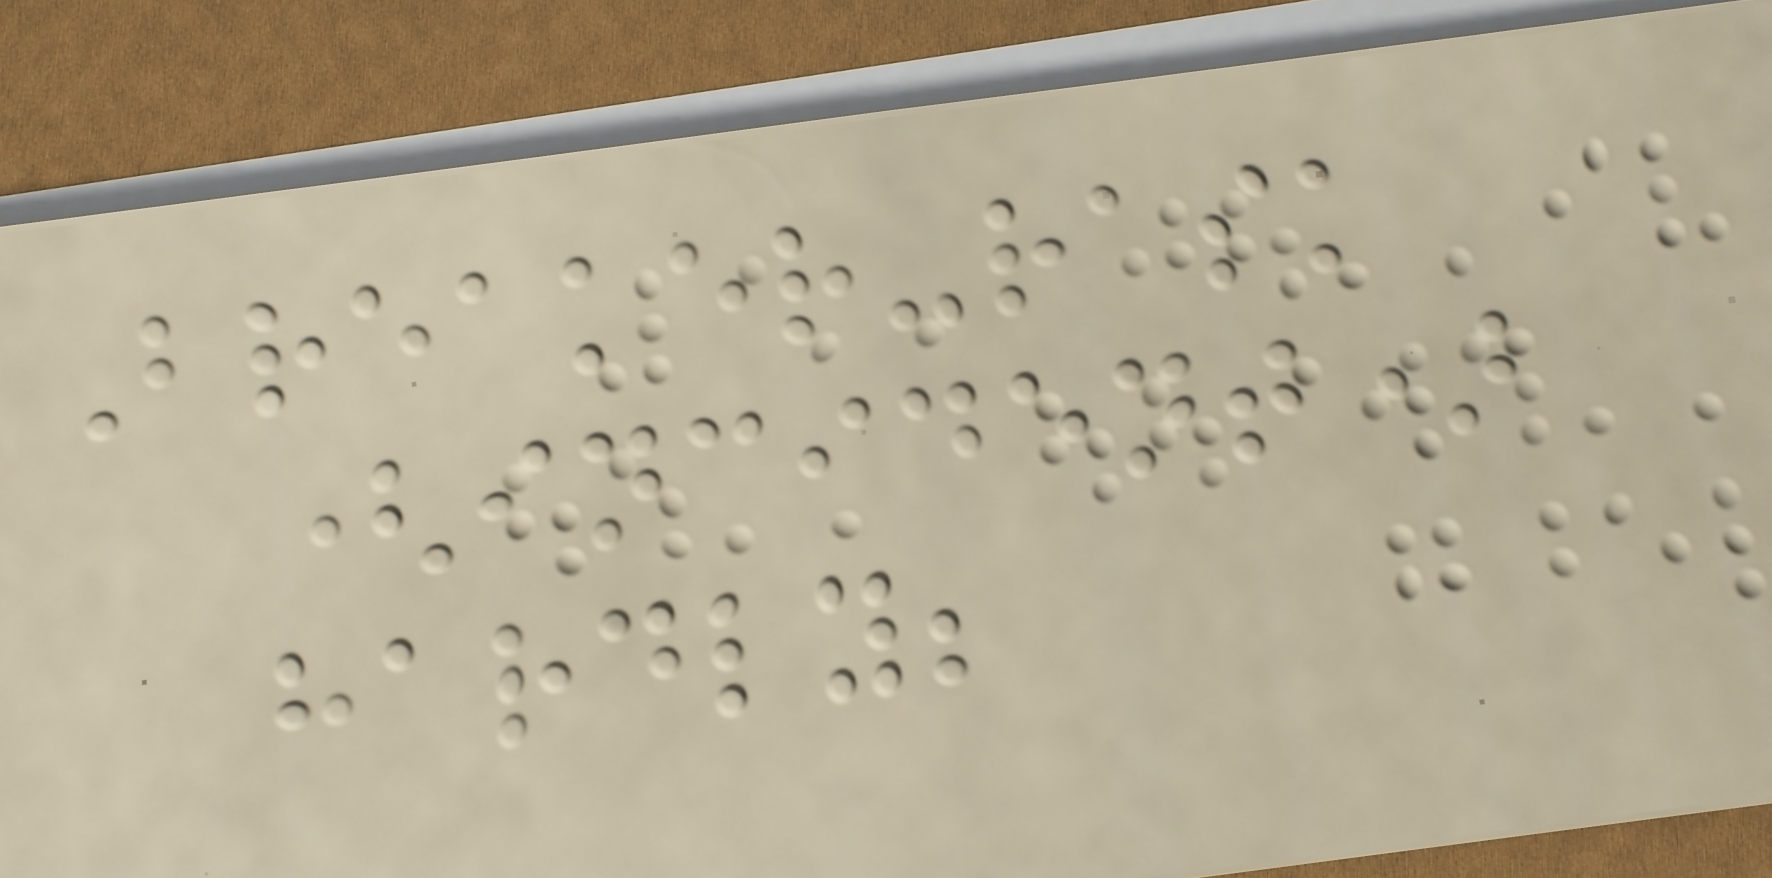Breaker-rask
(incident)
hardly;
